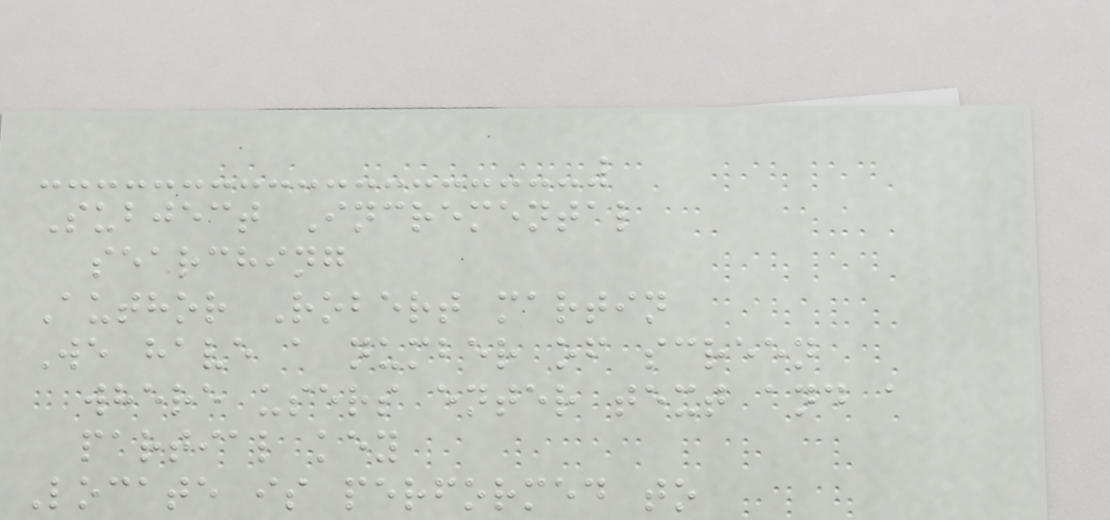Subject Incremental
searching
Author Robert martin
We have a number of screen
where users enter text and a
partial key
Locate is performed to
